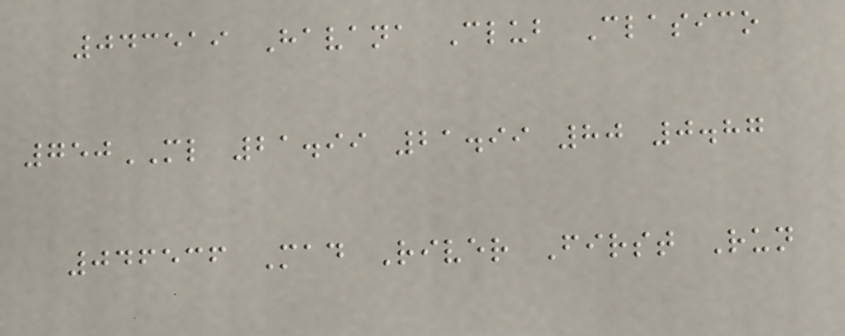043519 Havana Club Clasico
750ML 21.99 21.99 80 0.87
046536 Mad River First Run
